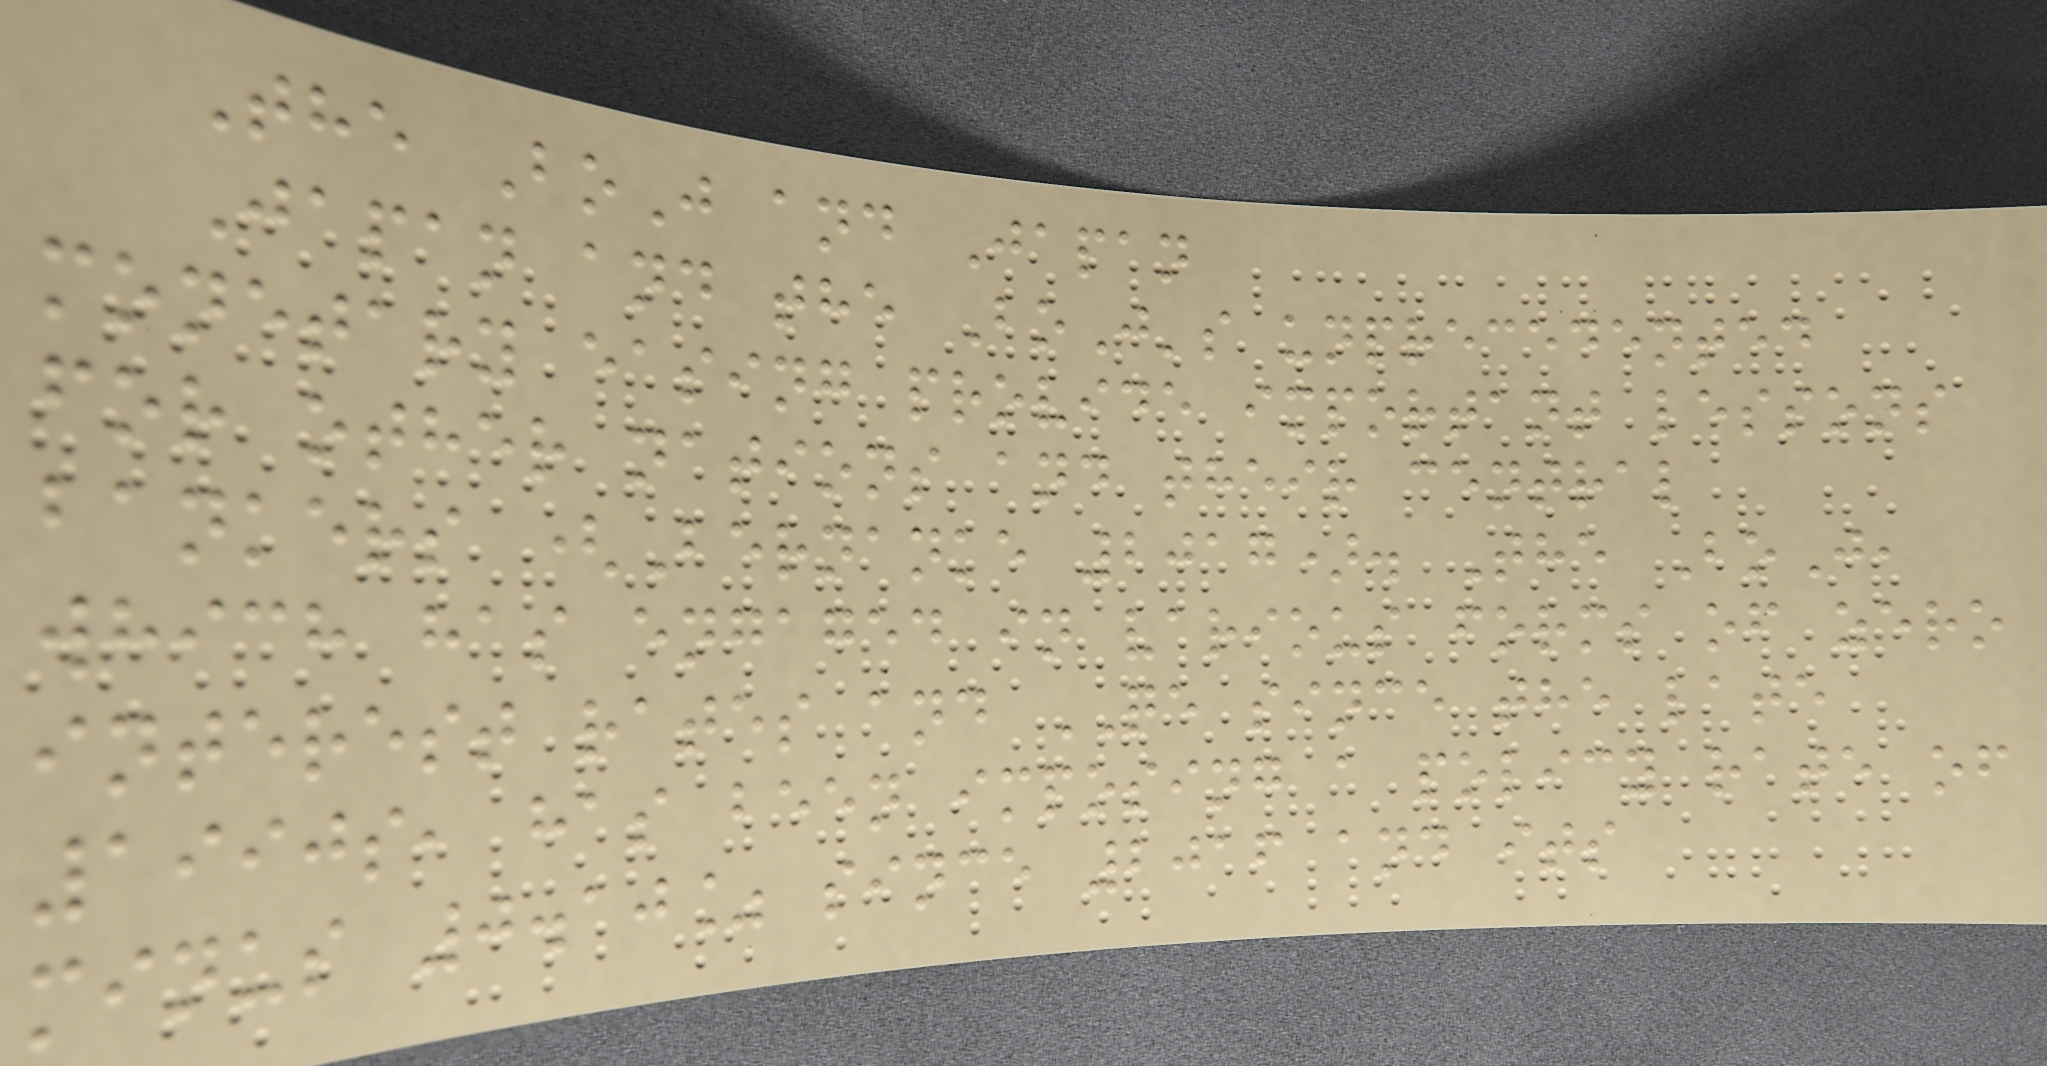The BoJ and Japan
Japan and the BoJ's unprecedented
monetary easing provide important lessons
for other nations and their central
bankers (Bernanke 2017). The BoJ,
which has engaged in various forms of zero
interest rates and QE since the late
1990s, has been imposing a policy rate of
minus 0.10% since 2016 and its
